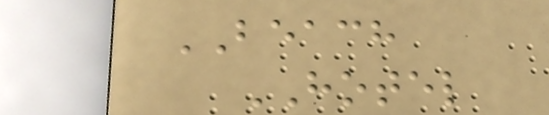BEACH
HOTEL
